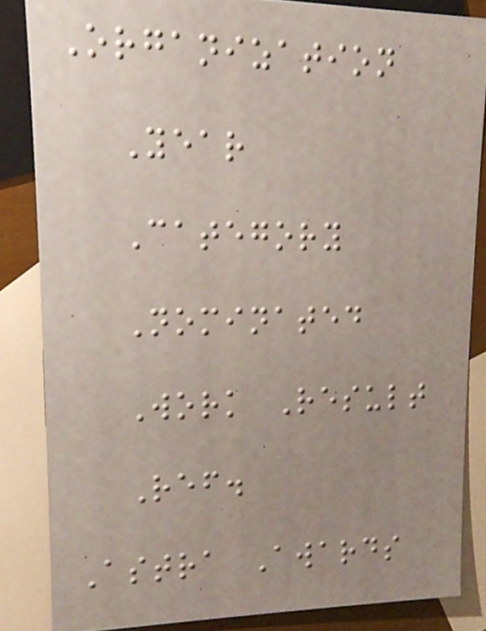Organization
Year
Category
Nominated
Work Result
Ref.
Astra Awards
